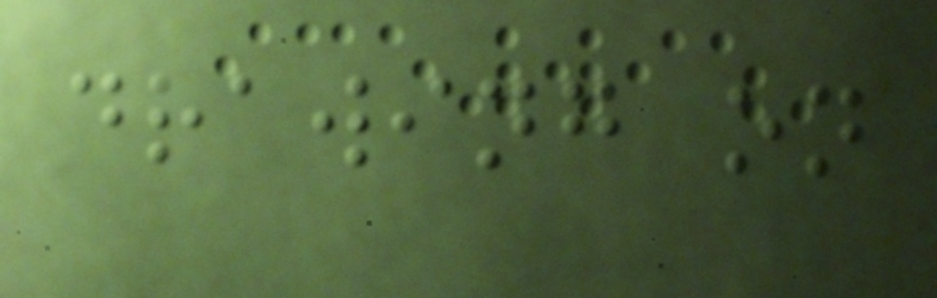drawing on
